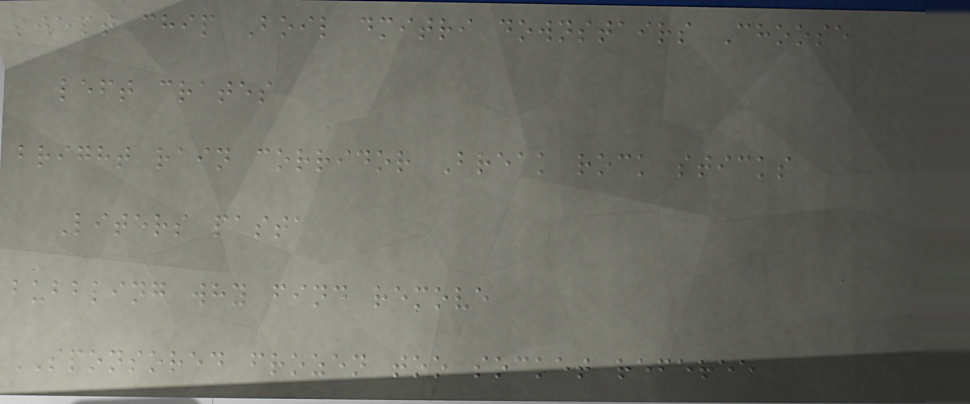swept chip Boil dmitri downstairs Choose
left crates
bright rain corridor Break rock sticks
Liters pasta
bubbling why find remove
SPONSORED frozen too socket referee
